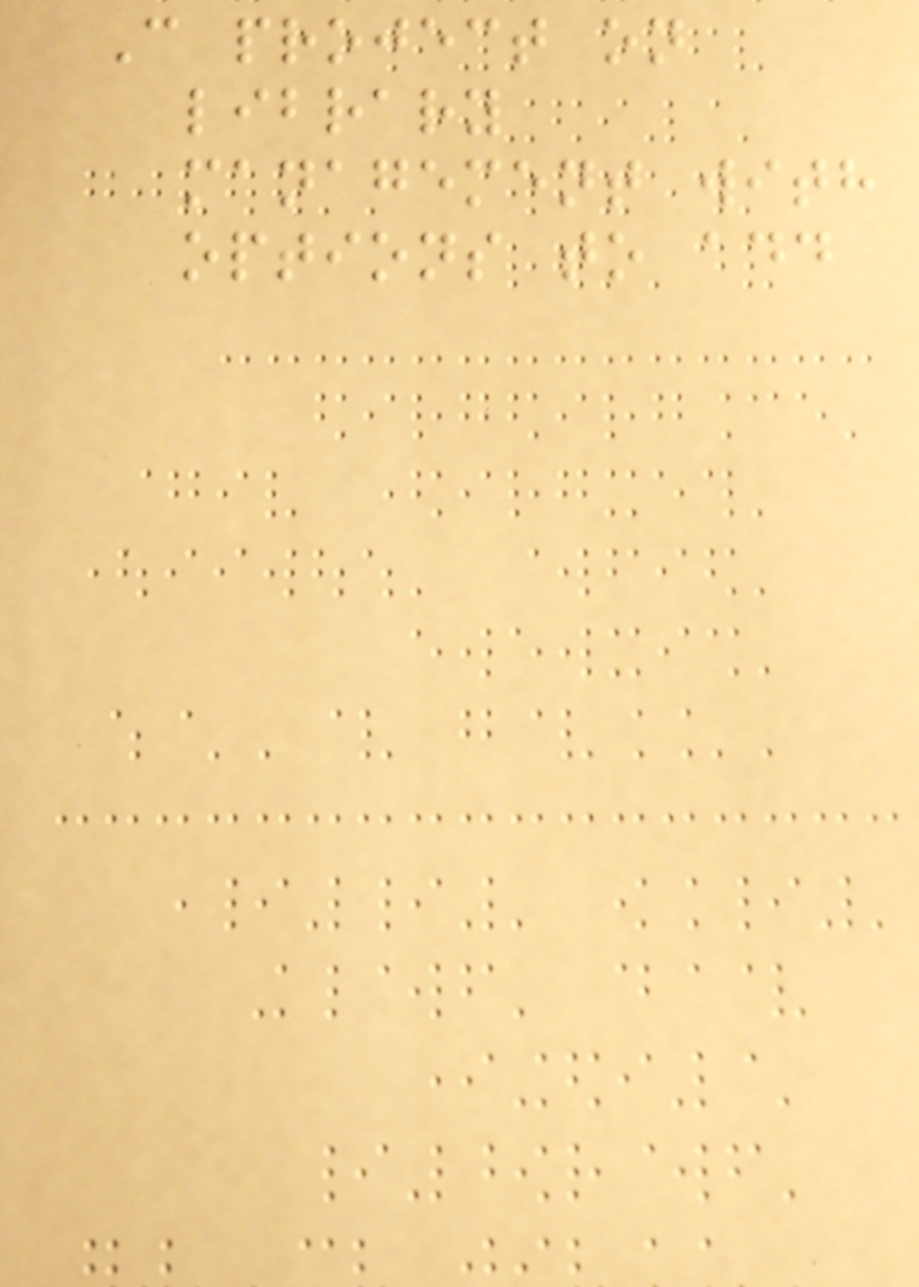C project on
library
management with
options to add
